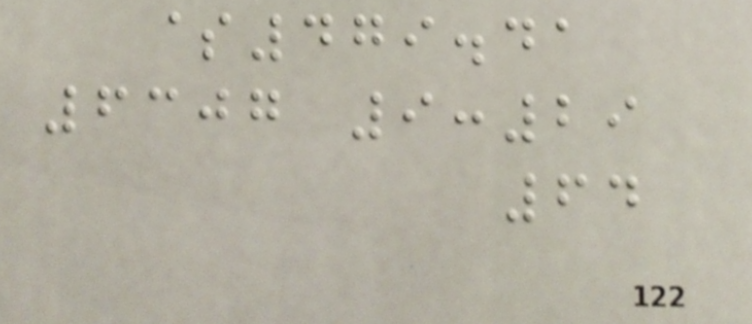$479.41
6307 9:29
64
